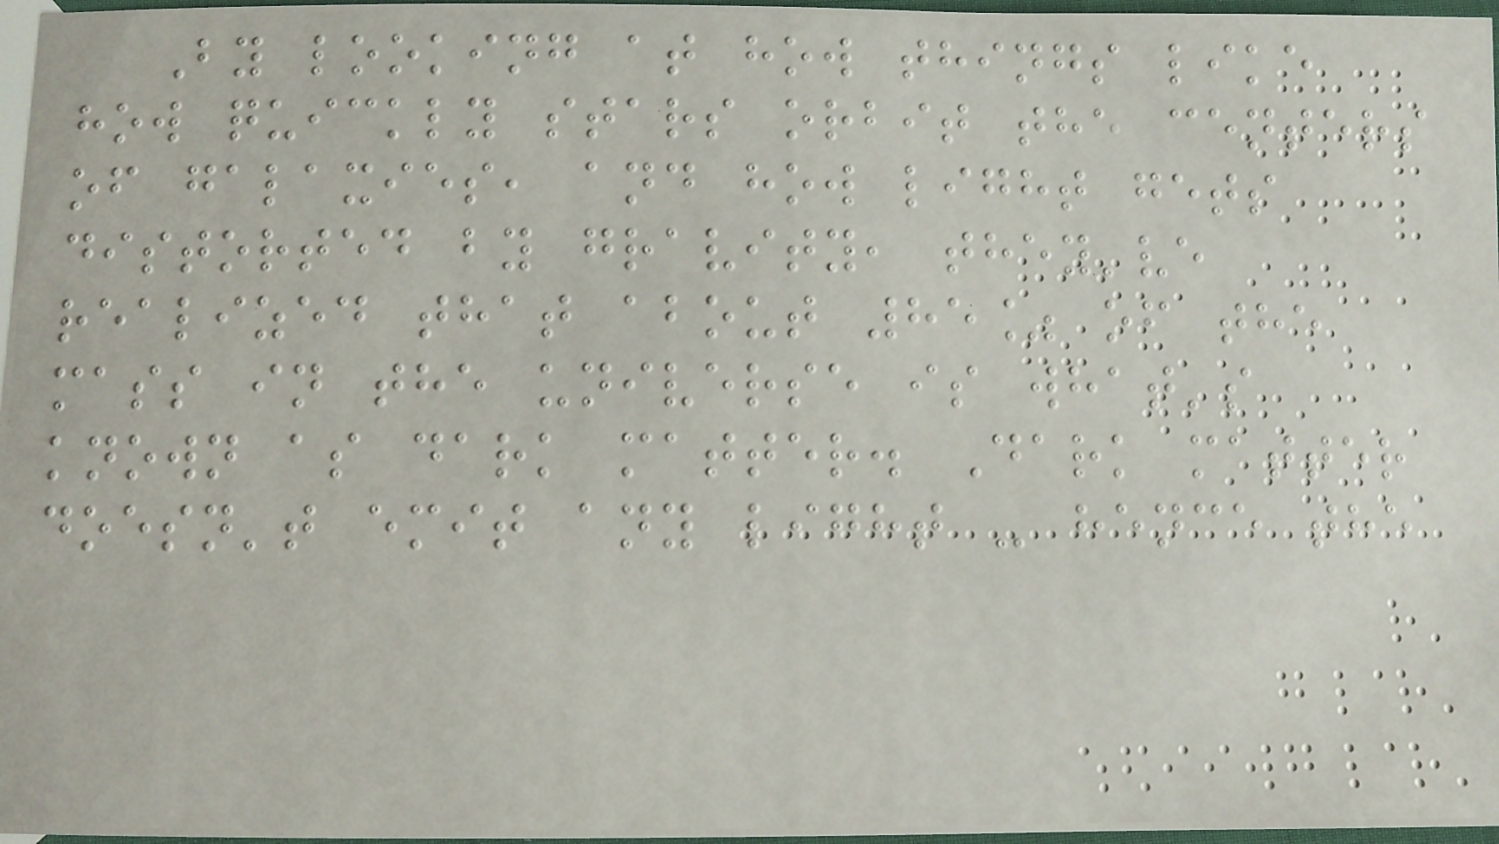By looking at how things like
how quickly stars orbit the centers
of galaxies, and how light gets
distorted by gravity, they've
realized that about 85% of the
mass in the universe is what's
known as dark matter. Dark matter
doesn't emit any light - hence the
